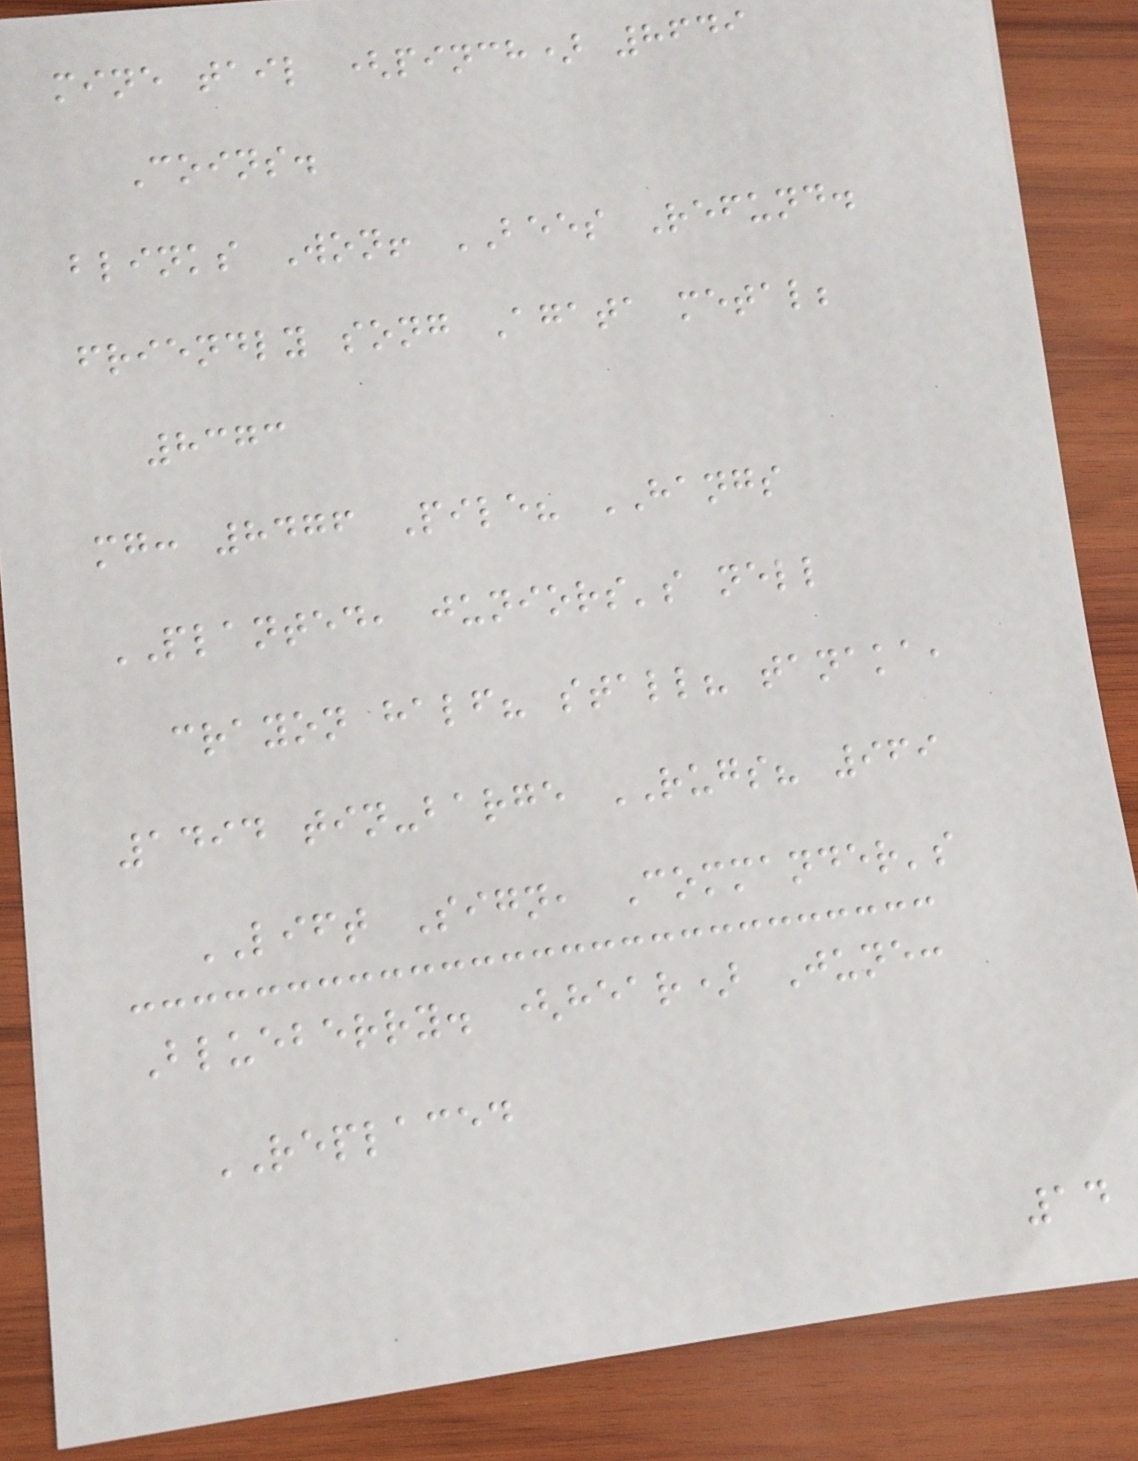mine tail (pinch) 8649
Coins.
blinks Won! BEES Refund.
friendly song Agata metal;
8373
mg: 8476 Pile? HANGS
PLANTED, juniors's nell
crayon half? stall? tanaka,
1494 tin-barge RUGS? 969
LIFT Sign, Commander's
Blueberry. (hear) June:
REPLACED
14
